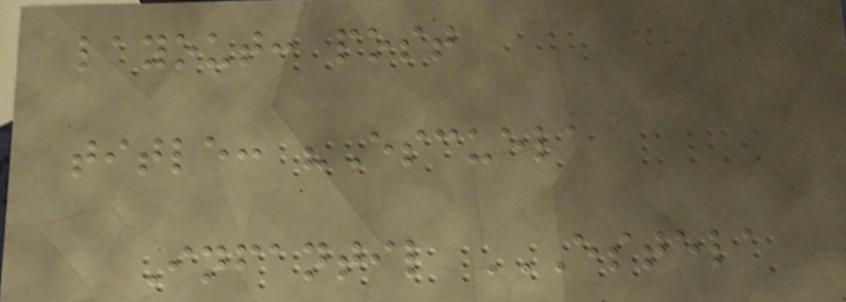layout: post
title: "Escuela
Infantil ESTELA
